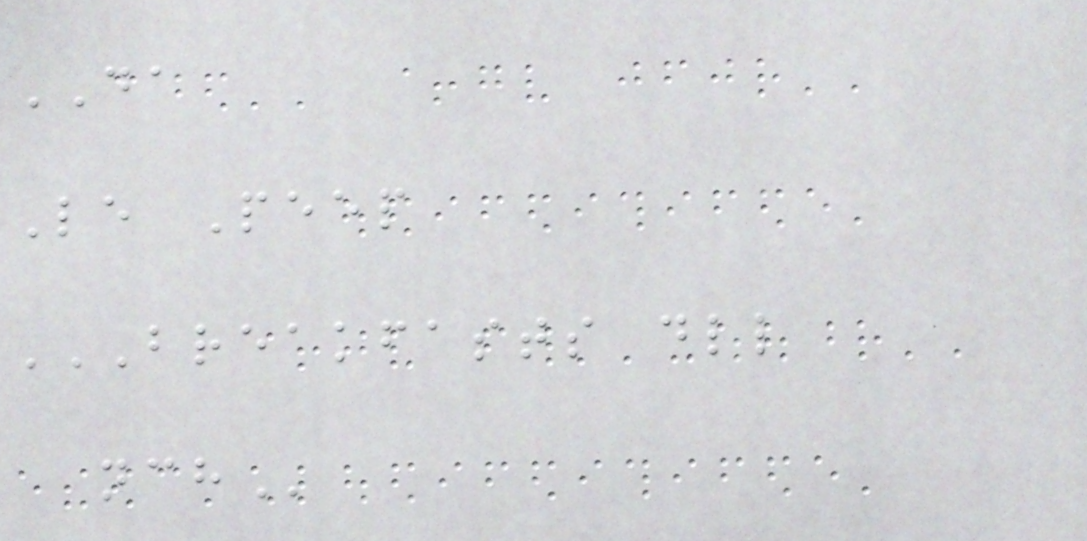DA
Le Peep
BREAKFASTS DLL
NCH
